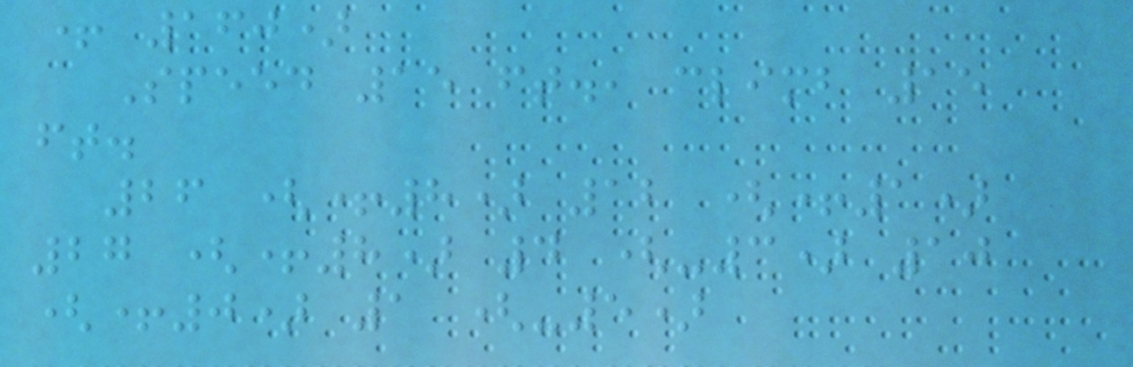+ 160)
Speed 15 ft., climb 15
ft.
26 (+8) 12 (+1)
27 (+8) 4 (-3) 10
(+0) 1 (-5)
